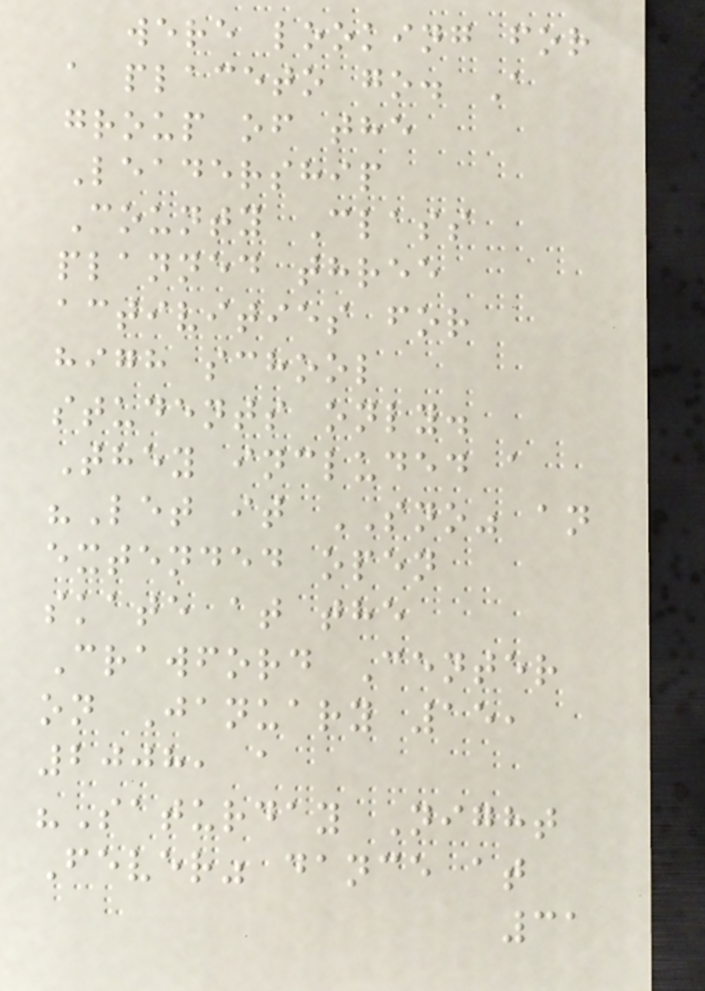were looking for
a placeto go. A
group of the
Leadership
County Class
planned three
activities for
high school
students only.
They included a
"Let it SNO" an
extended open
skate at the
Crawford Center
on January 15,
2008, a
"Saturday Night
Fever" dance at
31
